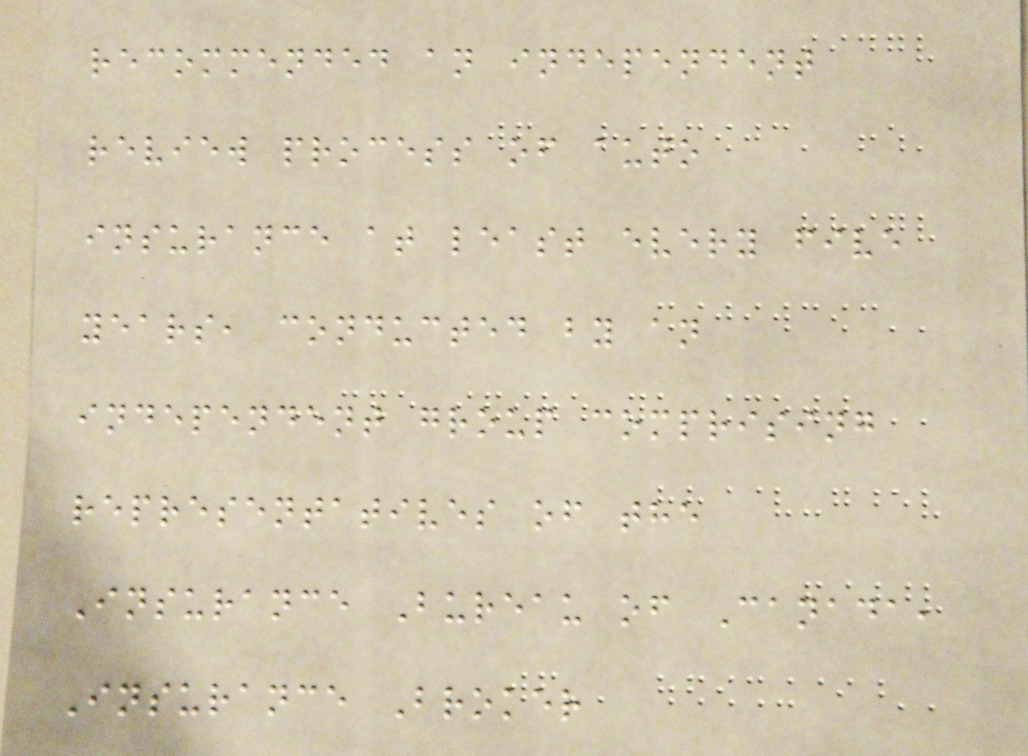recommended an independent
review process of auto
insurance at least every five
years, conducted by an
independent group comprising
representatives of the
Insurance Bureau of Canada,
Insurance Broker
